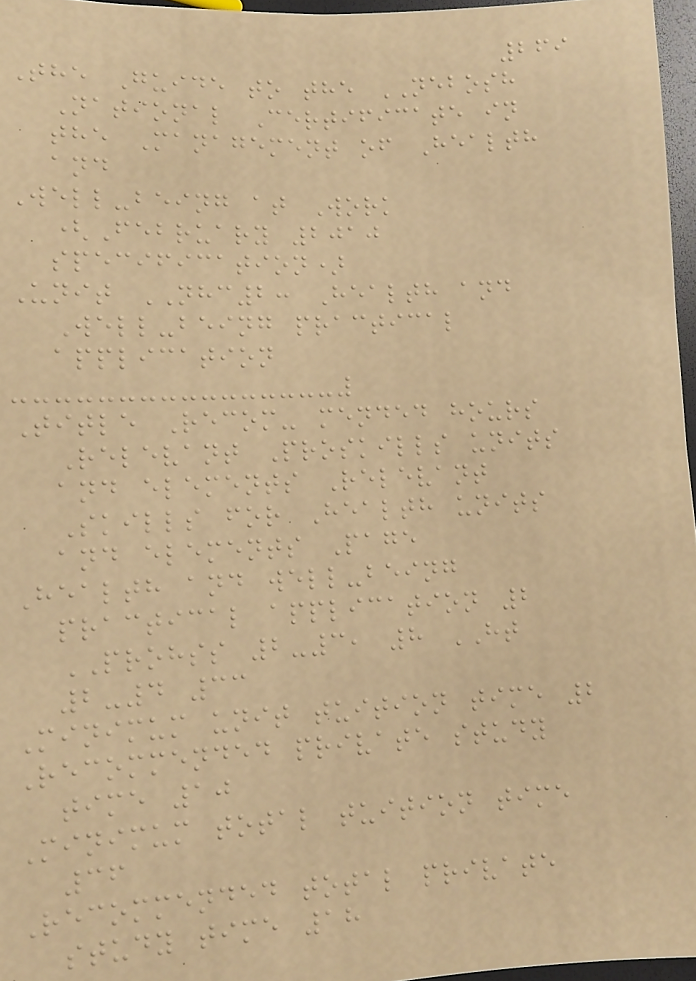269
The Guide to the NEBOSH
National Certificate in
the Management of Health
and
Well-being at Work
(February 2010
specification)
Unit NHC2: Health and
Well-being practical
application
Title Recom- mended hours
Relevant Proskills units
and elements Relevant
Skills for Health units
and elements Page
Health and well-being
practical application 2
PROHSS 2-3, 8 HT
2-4 33
Minimum unit tuition time 2
Recommended private study
time 10
Minimum total tuition time
36
Recommended total private
study time 18
